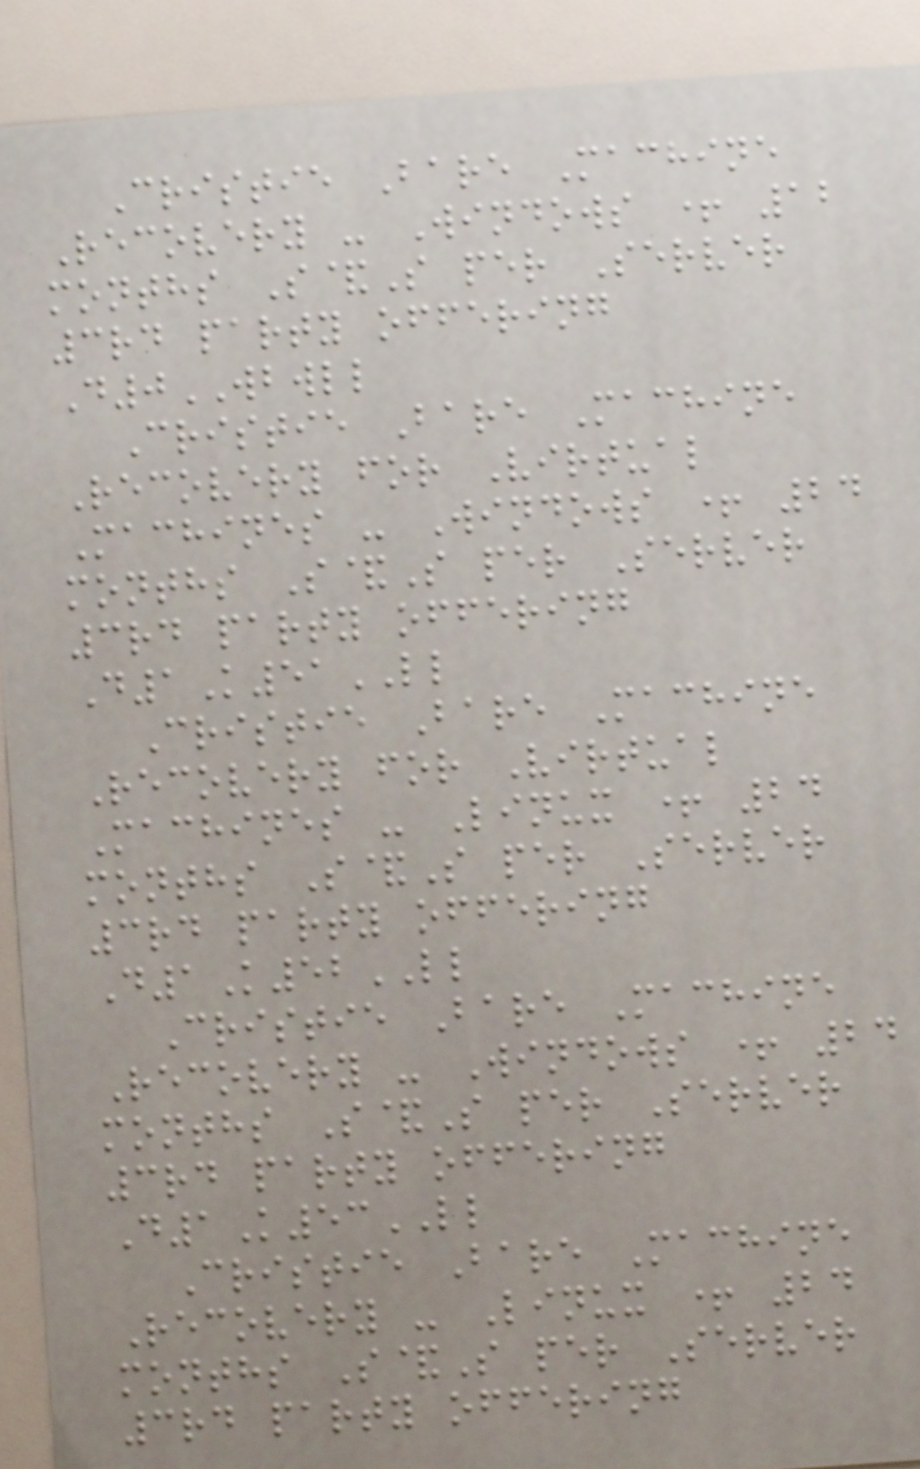Cristie Bare Machine
Recovery - Windows + 12
months S&S per Server
3rd party offering
D0WBWLL
Cristie Bare Machine
Recovery for Virtual
Machines - Windows + 24
months S&S per Server
3rd party offering
D1K51LL
Cristie Bare Machine
Recovery for Virtual
Machines - Linux + 24
months S&S per Server
3rd party offering
D1K52LL
Cristie Bare Machine
Recovery - Windows + 24
months S&S per Server
3rd party offering
D1K53LL
Cristie Bare Machine
Recovery - Linux + 24
months S&S per Server
3rd party offering
